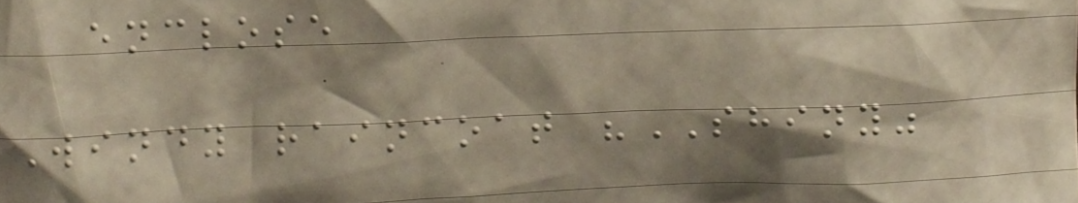enclose
Windy raincoat "SHINY"
